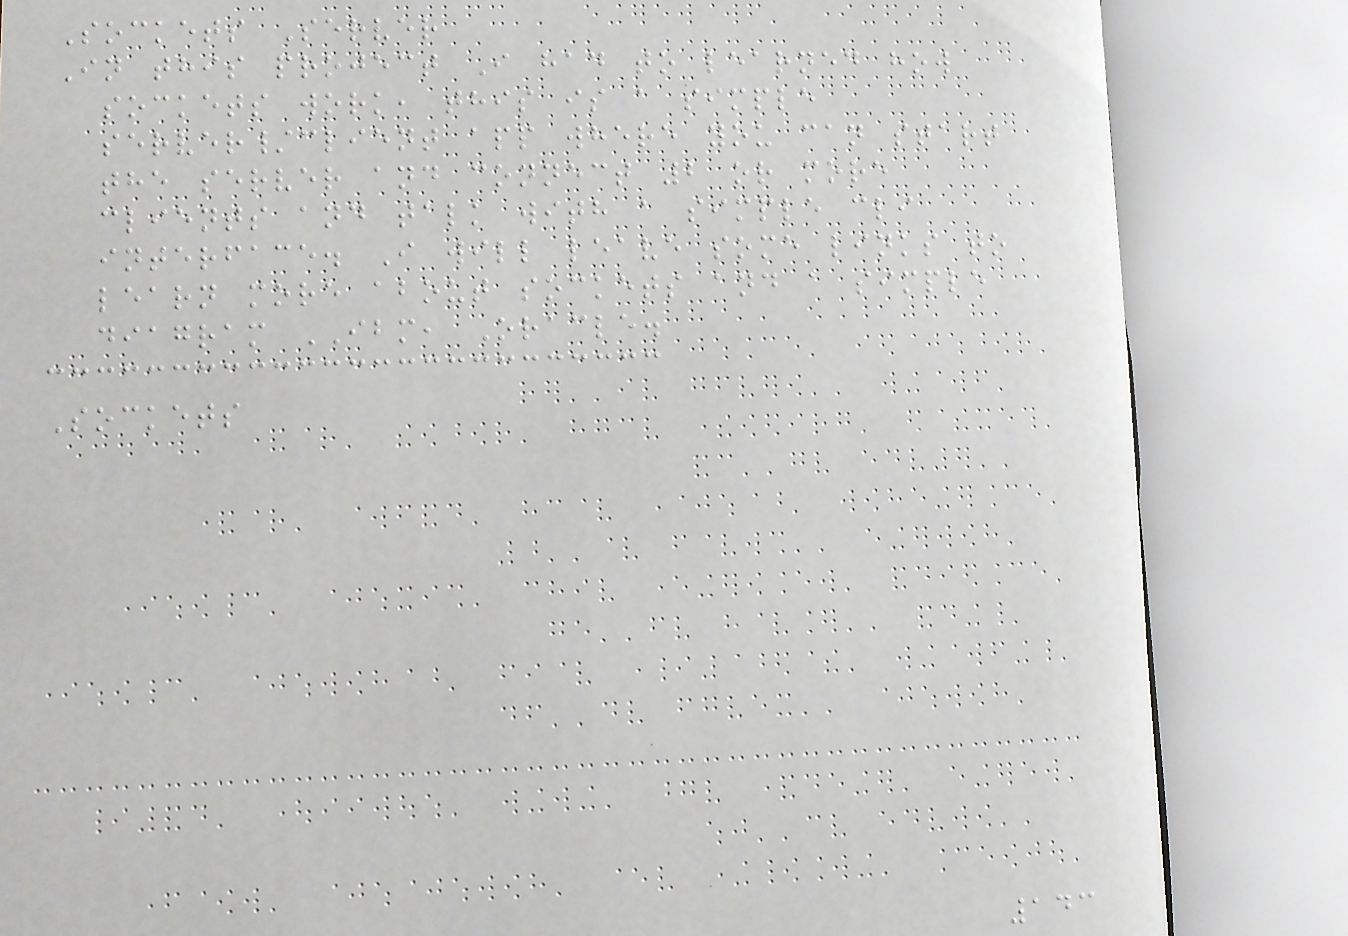Sockets Server
In this project I had to learned how
sockets work, this is a simple
server/client app where you can start
the server and connect 2 or more
clients and talk with a simple cli
interface. I will leave some links to
learn more about sockets and a simple
diagram IBM, Oracle.
Sockets
143
